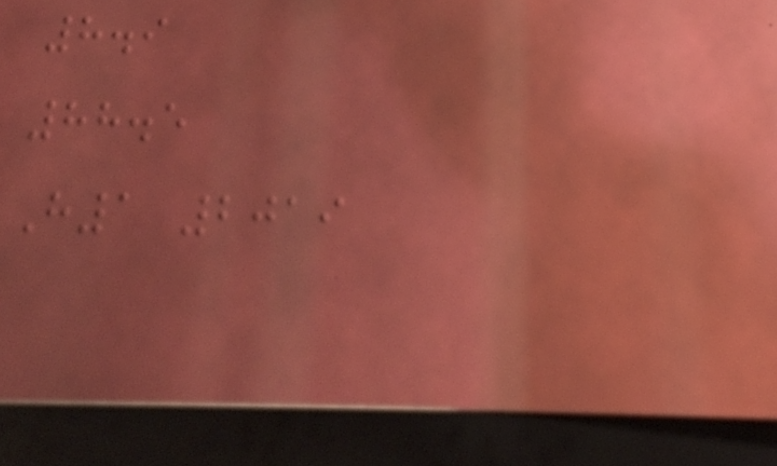8.9
88.5
H1 2019
